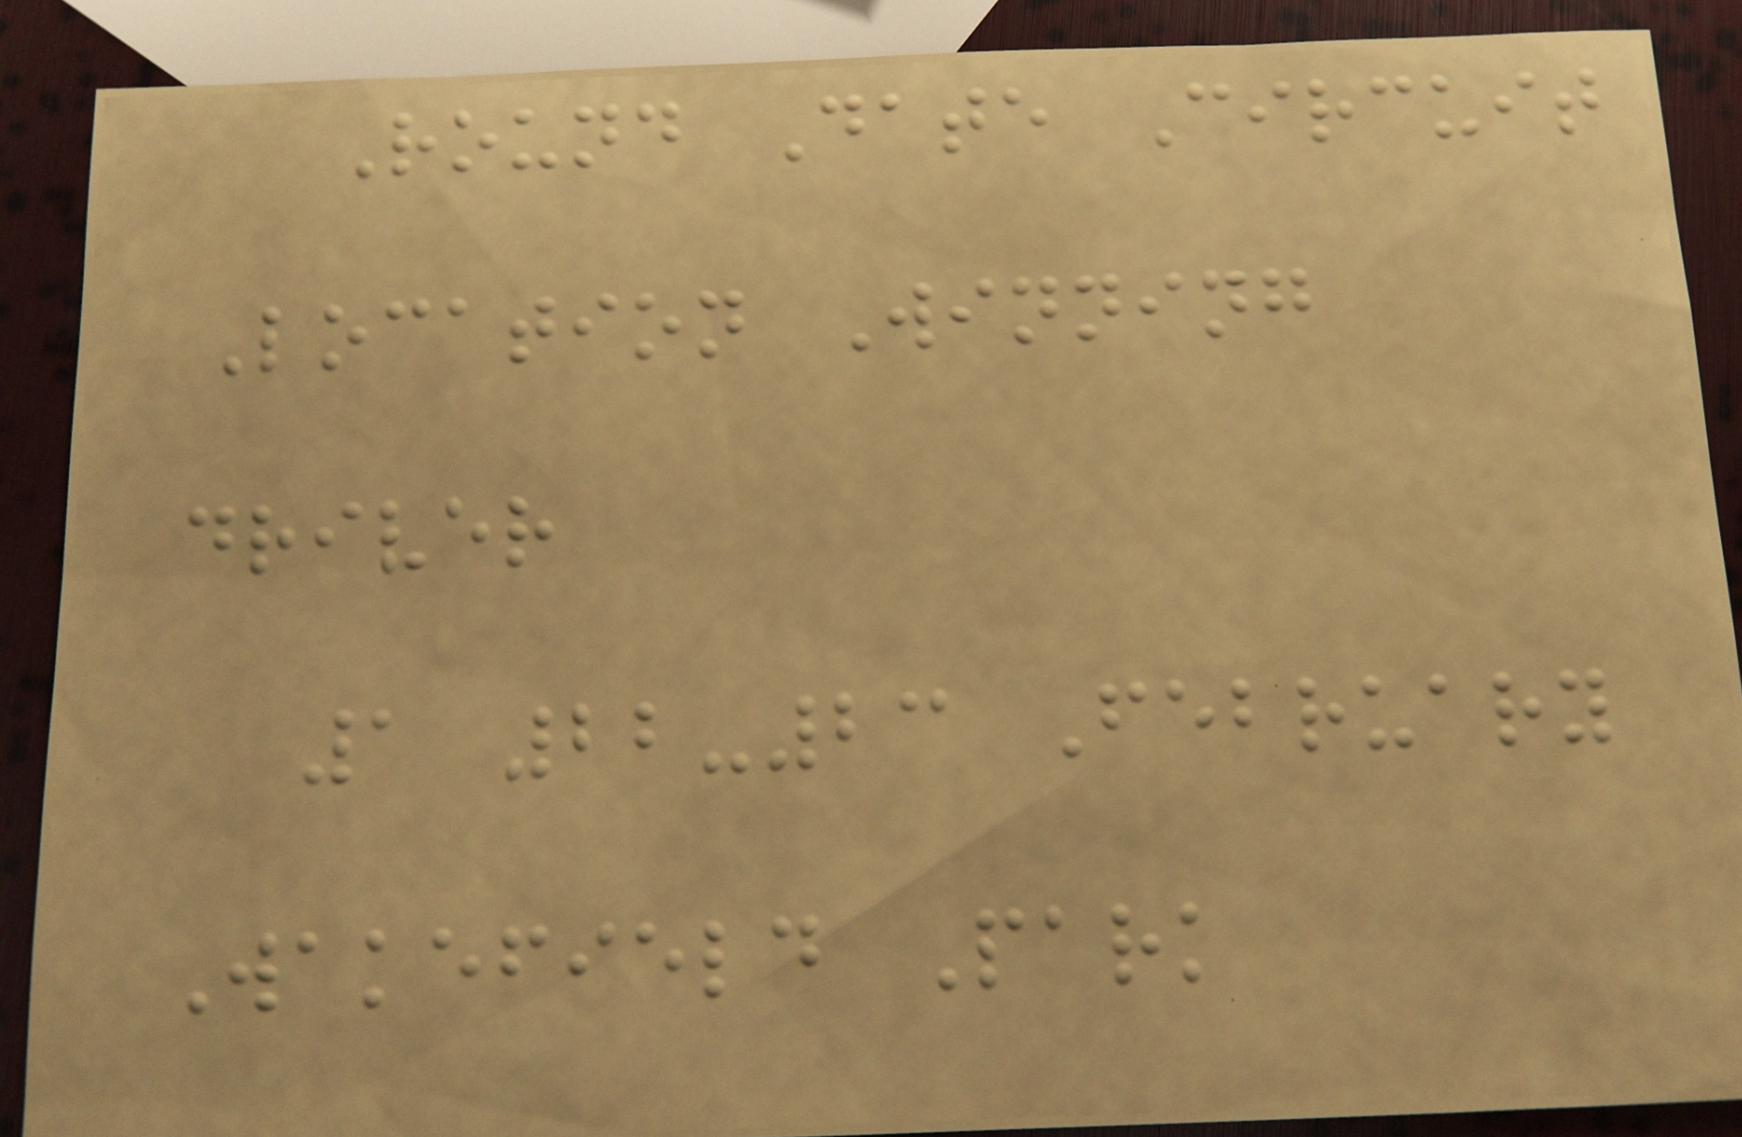Round Date Circuit
Location Winning
driver
1 22-23 February
Wakefield Park
